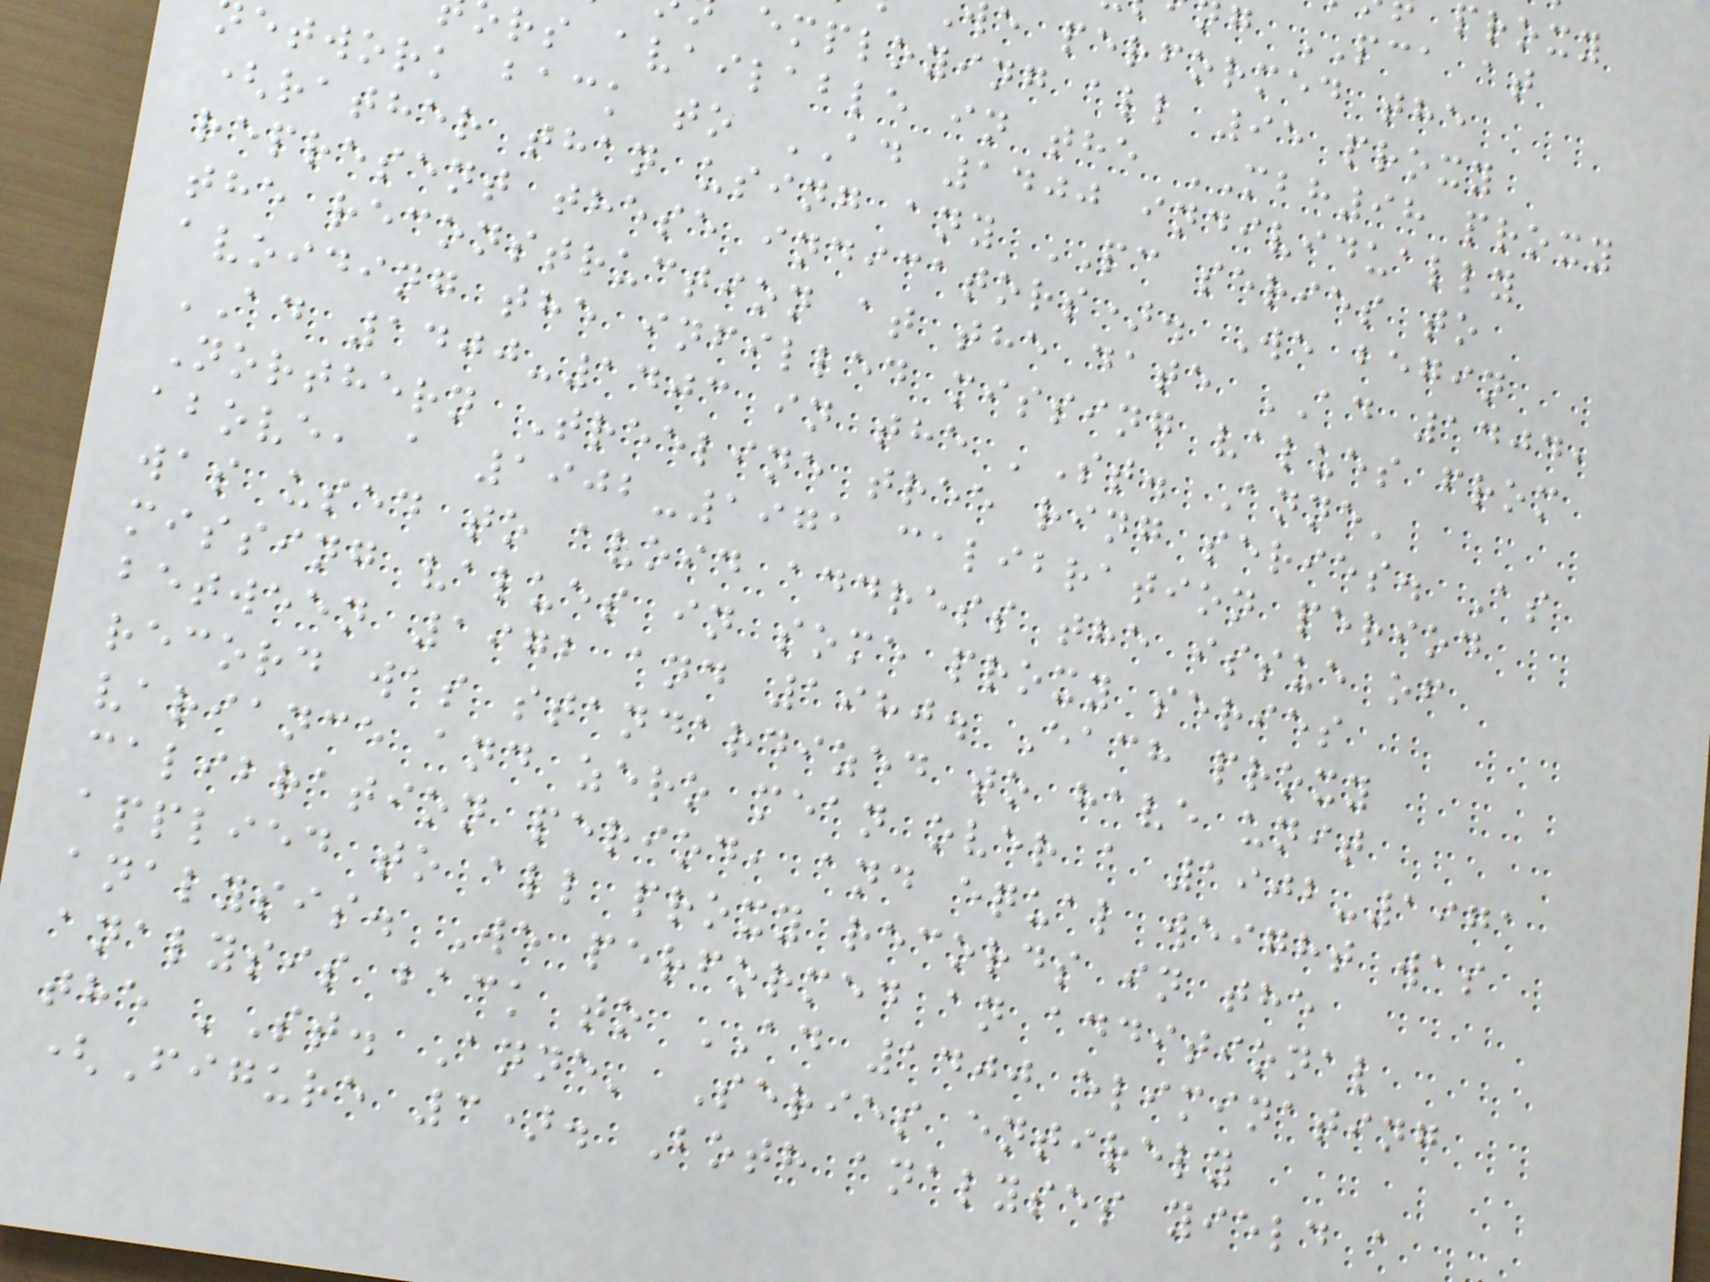g PCA at
e performed the
employing all 95 proxy
rs available in the MBH98 proxy
etwork back to AD 1400 individually
(rather than using any PC series to
represent these indicators). We begin
the reconstruction at the date AD 1404,
avoiding the infilled missing values from
AD 1400-1403 in the 'St. Anne'
Northern Treeline tree ring series. As
above, a 1902-1971 calibration period
was used to avoid address the issue of
missing values in some proxy series
between 1972 and 1980. Each proxy
record was standardized to have unit
variance and zero mean over a 1902-1971
calibration period, and equal weight was
applied to all proxy records in the
analysis. We performed an additional
analysis back to AD 1400 eliminating
the 'St. Anne' Series entirely
(Figure 3). Both analyses yield a
